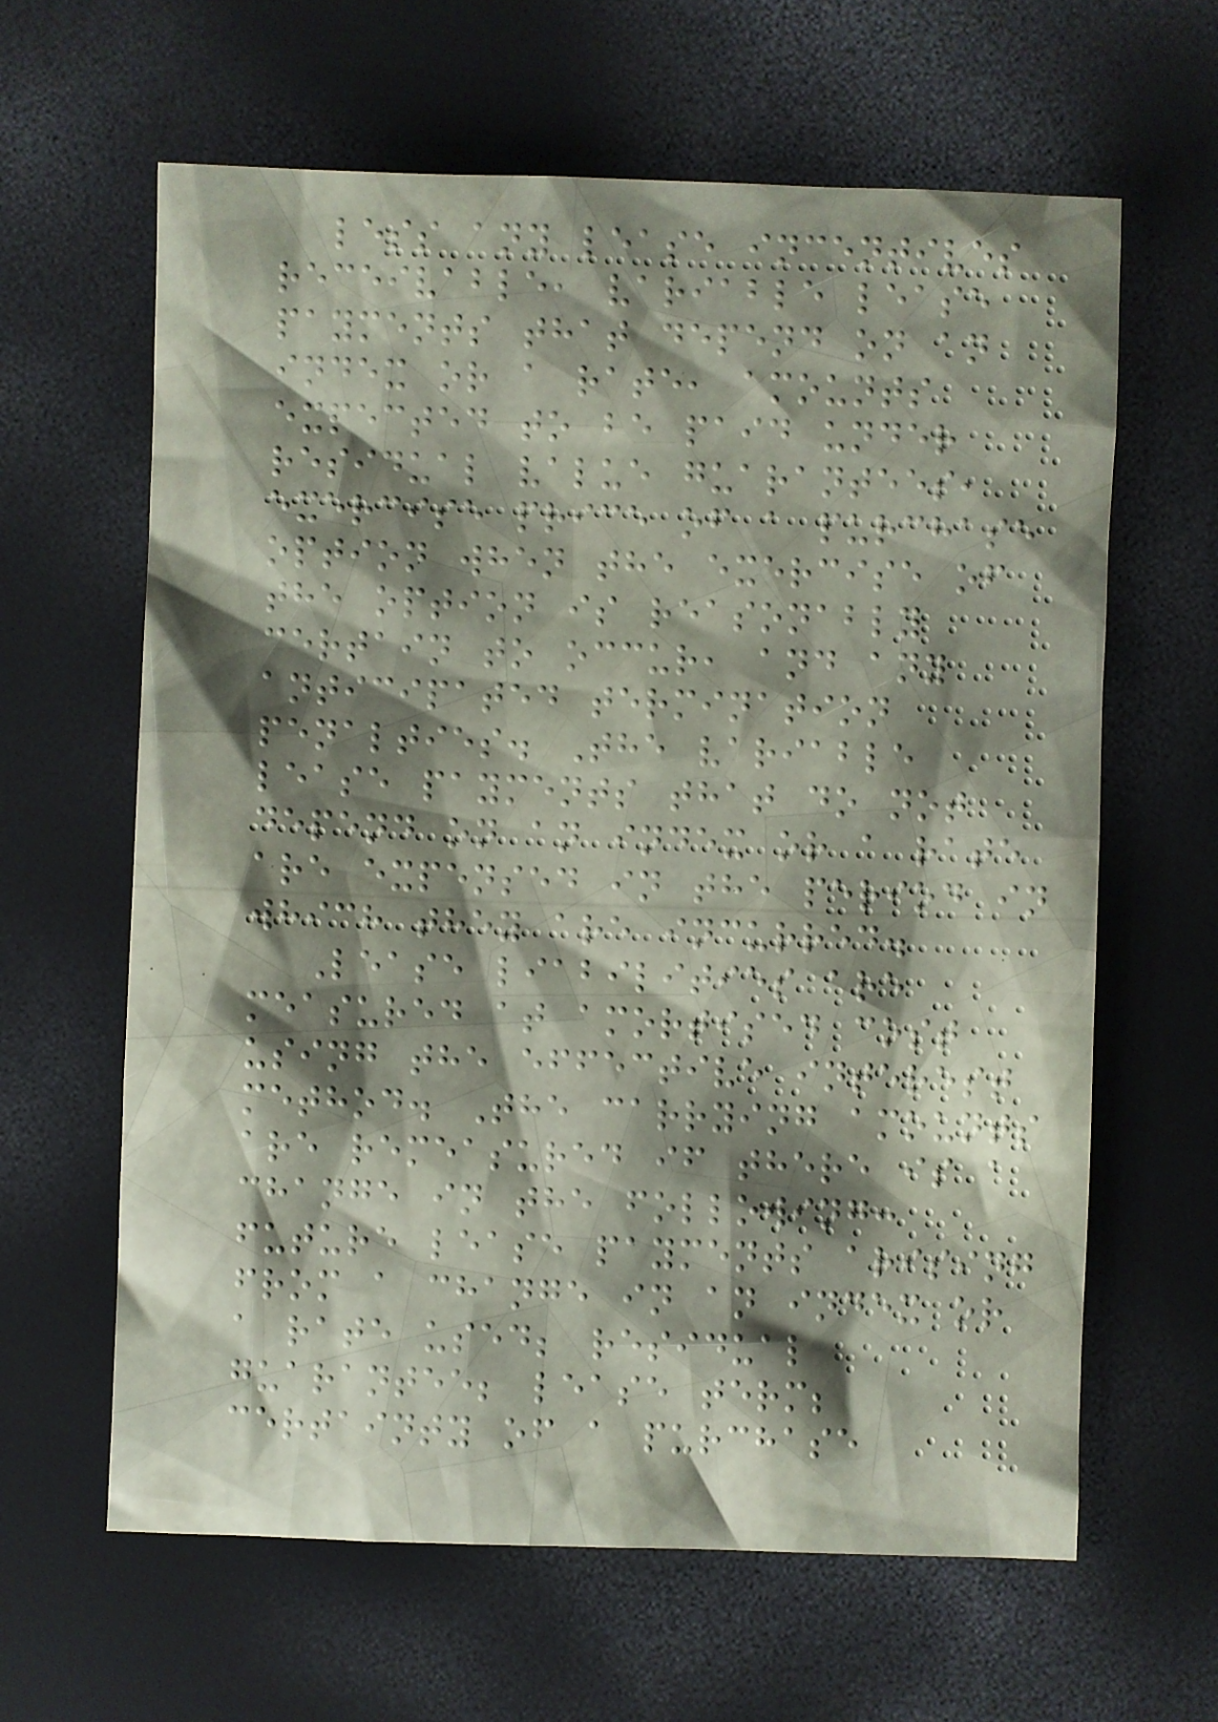less any lease incentives
receivable, variable lease
payments that depend on an
index or a rate, amounts
expected to be paid under
residual value guarantees,
exercise price of a purchase
option when the exercise of
the option is reasonably
certain to occur, and any
anticipated termination
penalties. The variable
lease payments that do not
depend on an index or a rate
are expensed in the period in
which they are incurred.
Lease liabilities are
measured at amortised cost
using the effective interest
method. The carrying amounts
are remeasured if there is a
change in the following:
future lease payments arising
from a change in an index or
a rate used; residual
guarantee; lease term;
certainty of a purchase
